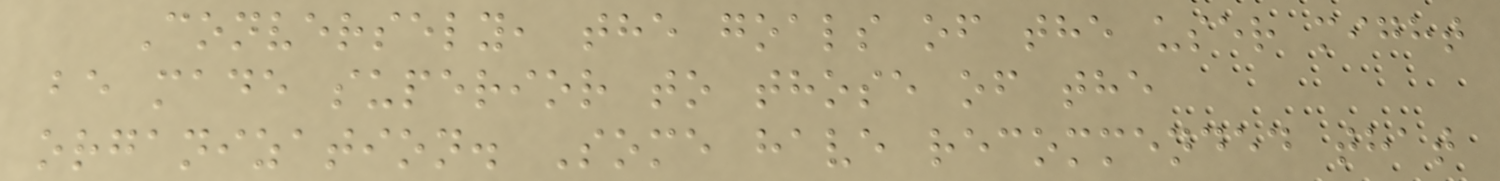Conversely, the goals of the user might
be made superior to those of the
organization. Some have recommended that
